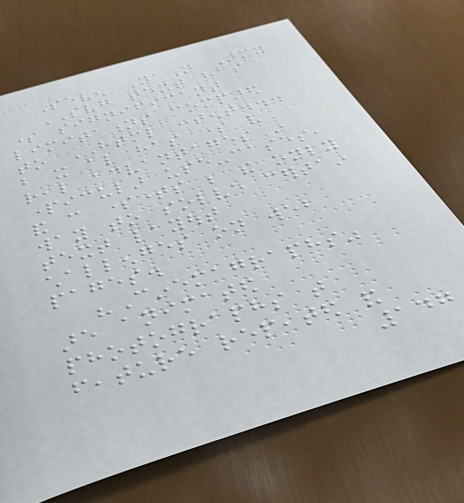Seven Nation Army
SVG text has
some significant
limitations compared
to HTML content...
but it also has some very
real advantages in
particular use-cases,
and can sometimes be the only
way to solve certain
text layout
challenges on web
pages.
"Cinemagraphs"
are animated
photographs that
feature repeated and
147
